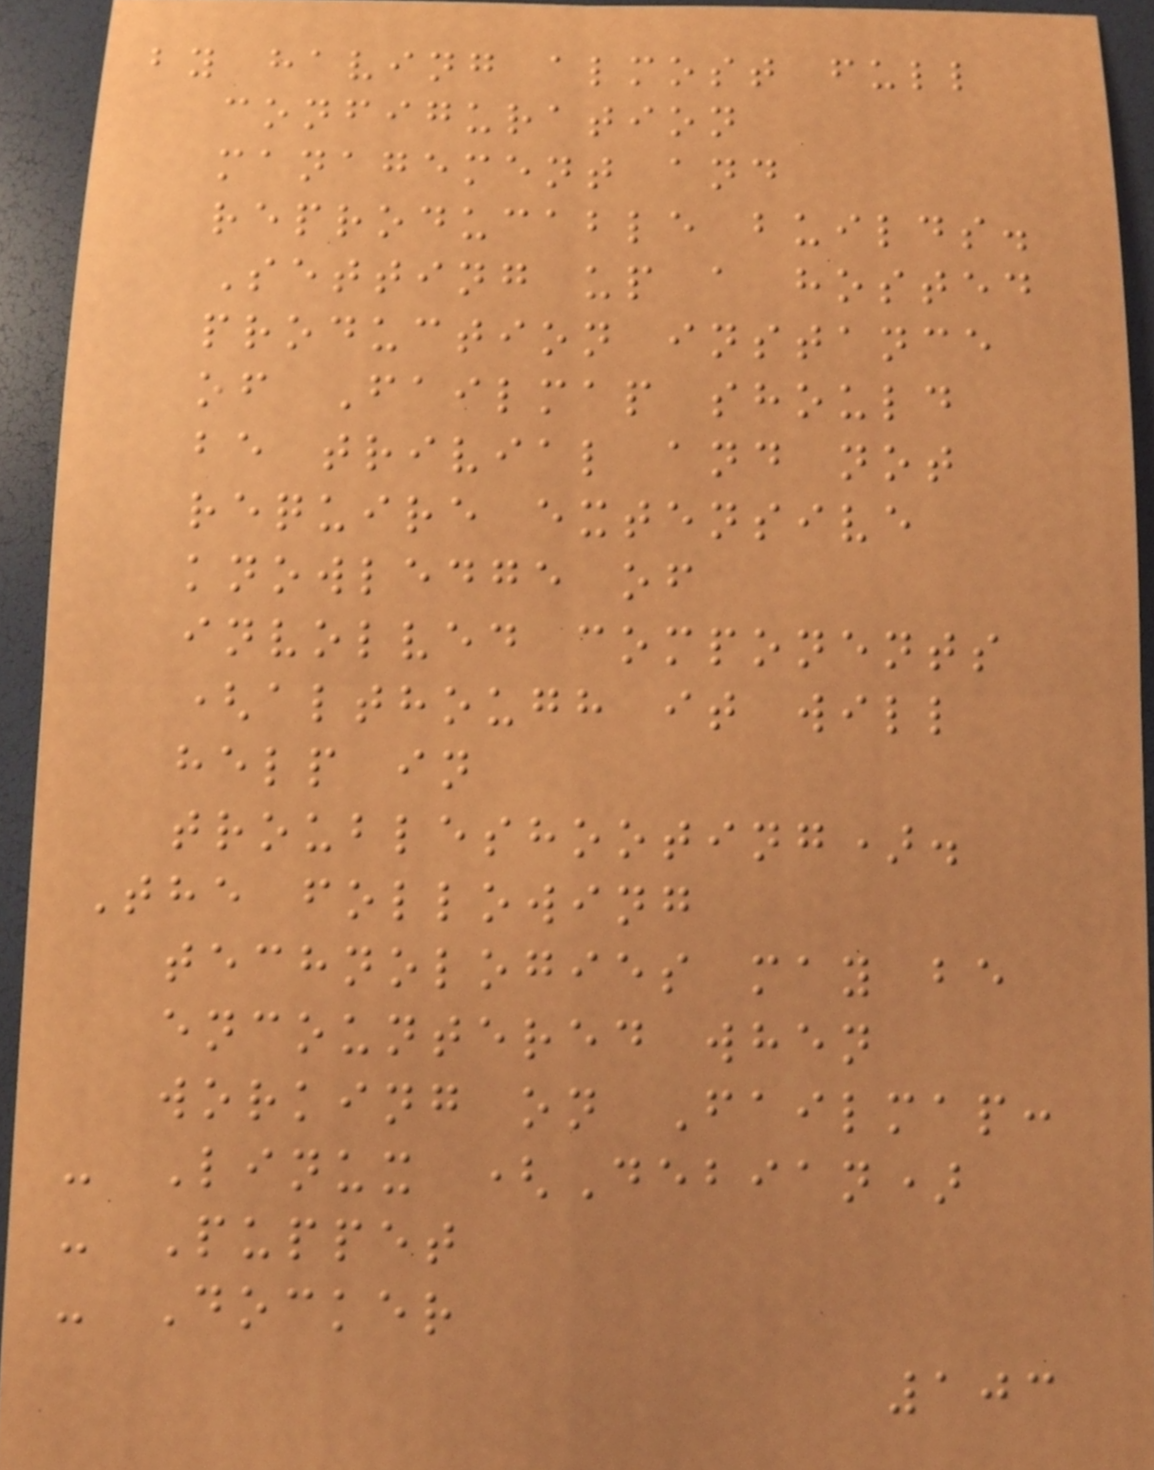by having almost full
configuration
management and
reproducable builds.
Setting up a hosted
production instance
of Failmap should
be trivial and not
require extensive
knowledge of
involved components
(although it will
help in
troubleshooting).
The following
technologies may be
encountered when
working on Failmap:
- Linux (Debian)
- Puppet
- Docker
103
